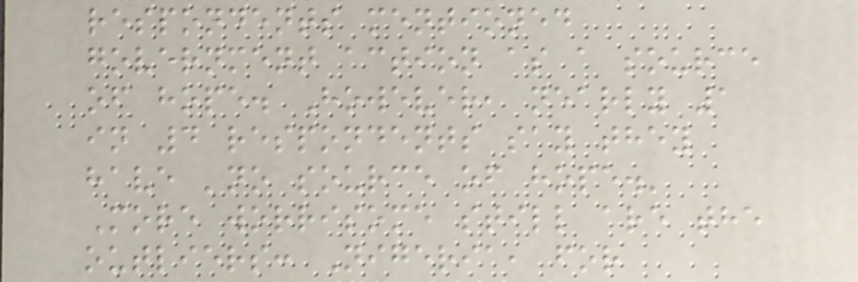respondents mentioned
government action as a source
of hope. However, nearly 1
in 4 respondents say they
have 'no source of hope.'
More worrisome still are the
outliers: Nigeria, for
